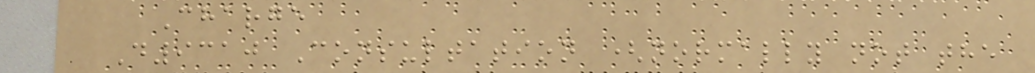Charge
D9310 Consultation (normally not the
